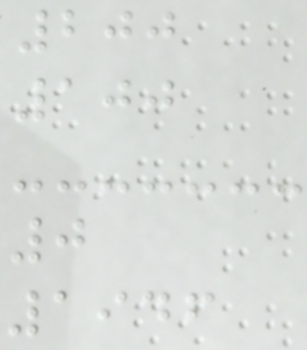200
100
0
1946
